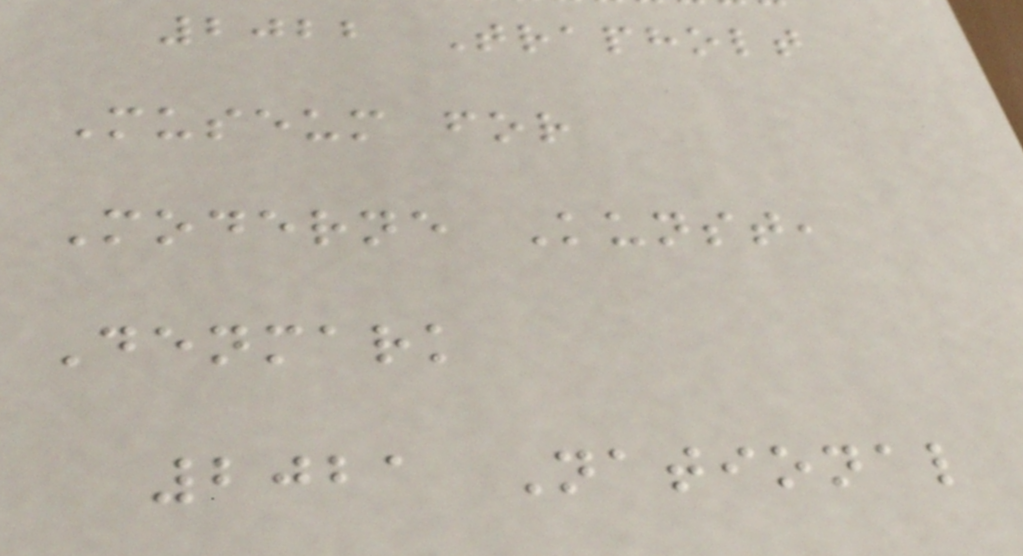2022 Trapholt
Museum for
Moderne Kunst,
Denmark
2021 National
